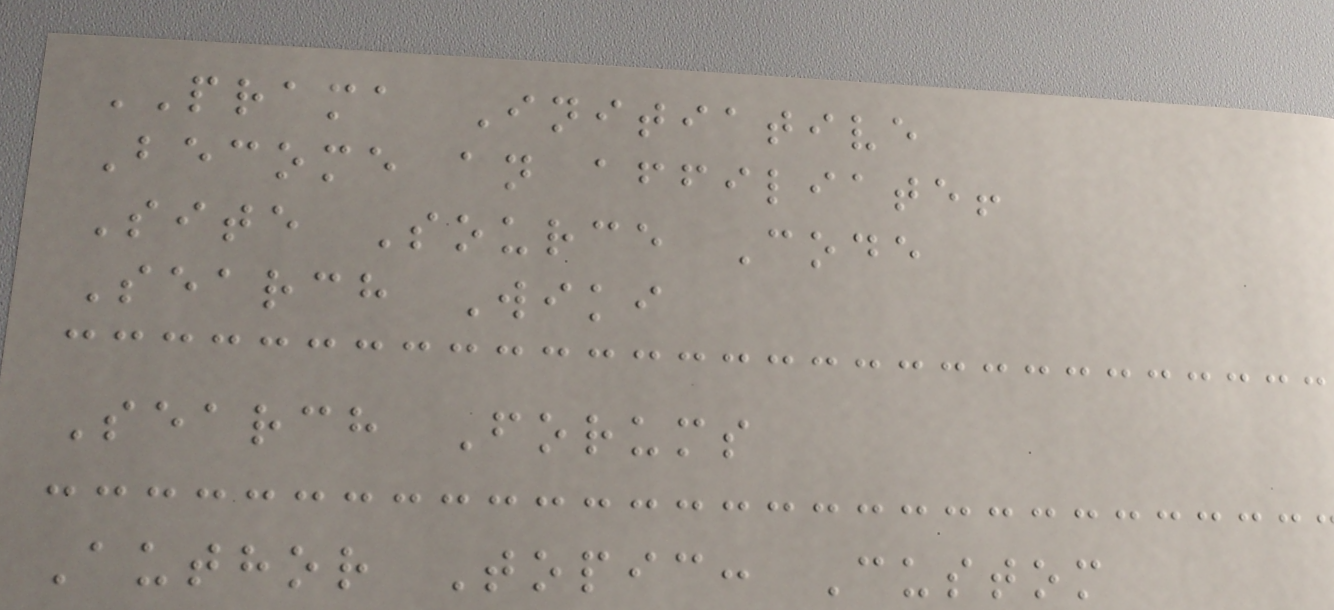PRAMA Initiative
Become an affiliate!
Site Source Code
Search Wiki
Search Forums
Author Topic: Custom
